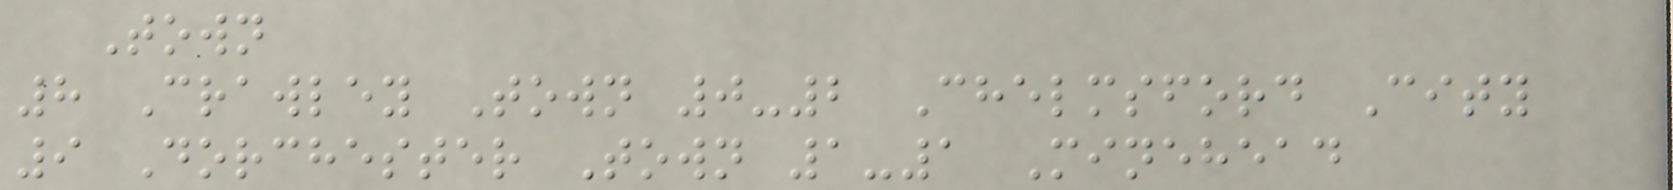Town
8 Crawley Town 0-2 Chelmsford City
9 Dorchester Town 1-1 Minehead
